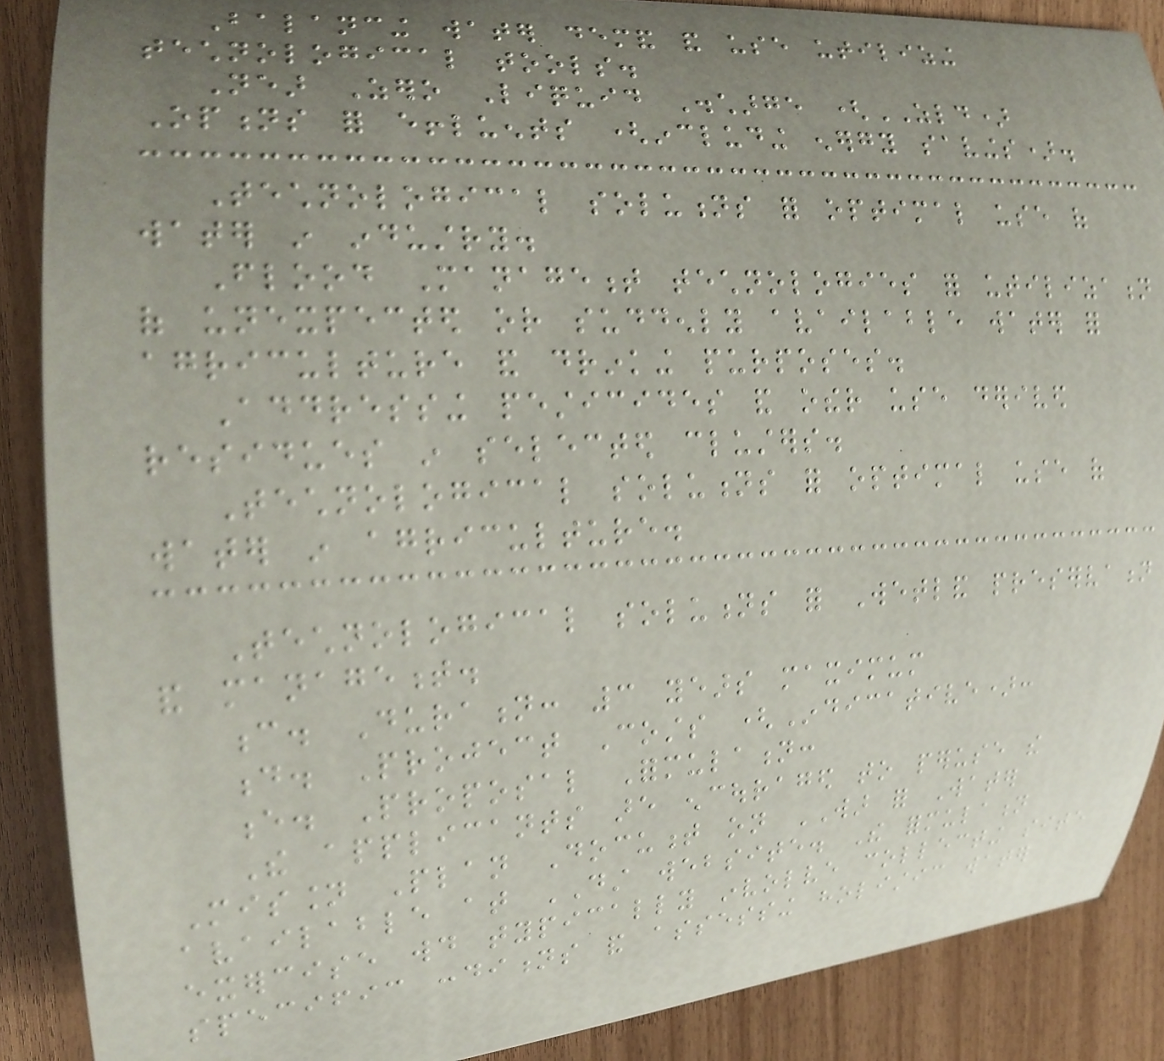Balancing water demand and use utilizing
technological tools.
Near Zero Liquid Discharge (ZLD)
Options for effluents (including energy savings).
Technological solutions for optimal use of
water in industry.
Flood Management technologies for utilization
of unexpected or suddenly available water for
agriculture and drinking purposes.
Addressing pesticides and other use derived
residues in selected clusters.
Technological solutions for optimal use of
water in agriculture.
Technological solutions for Wetland preservation
and management.
c. Duration: 3 years maximum
d. Project Costs (Indicative):
e. Proposal Formulation:
The applicants are encouraged to peruse the
Mission Plan Document on WAR for Water
available at DST website. The formulation
exercise would typically involve collecting site
specific conditions and assessing holistic water
